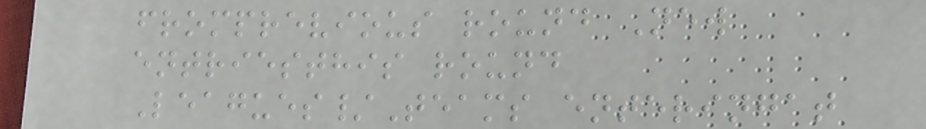fromprevious round New
entriesthis round
Leagues/Teams enteringat
